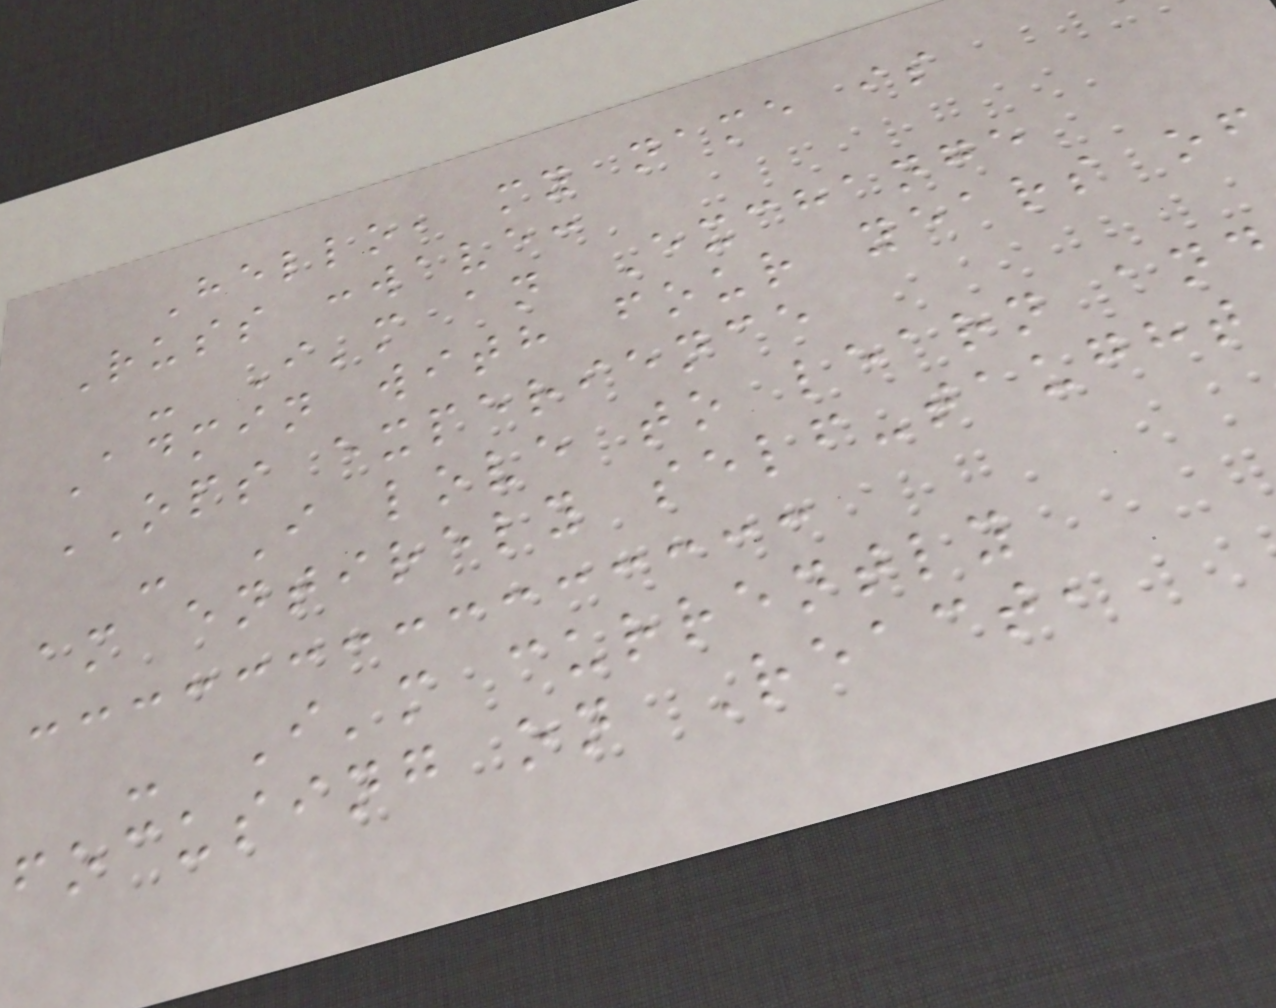Hello, my name is
Russ :wave:
- I'm an Exchange
Admin with four years of
OPS experience
- I love to learn and
am entirely self-taught
- I'm currently
focusing on React,
